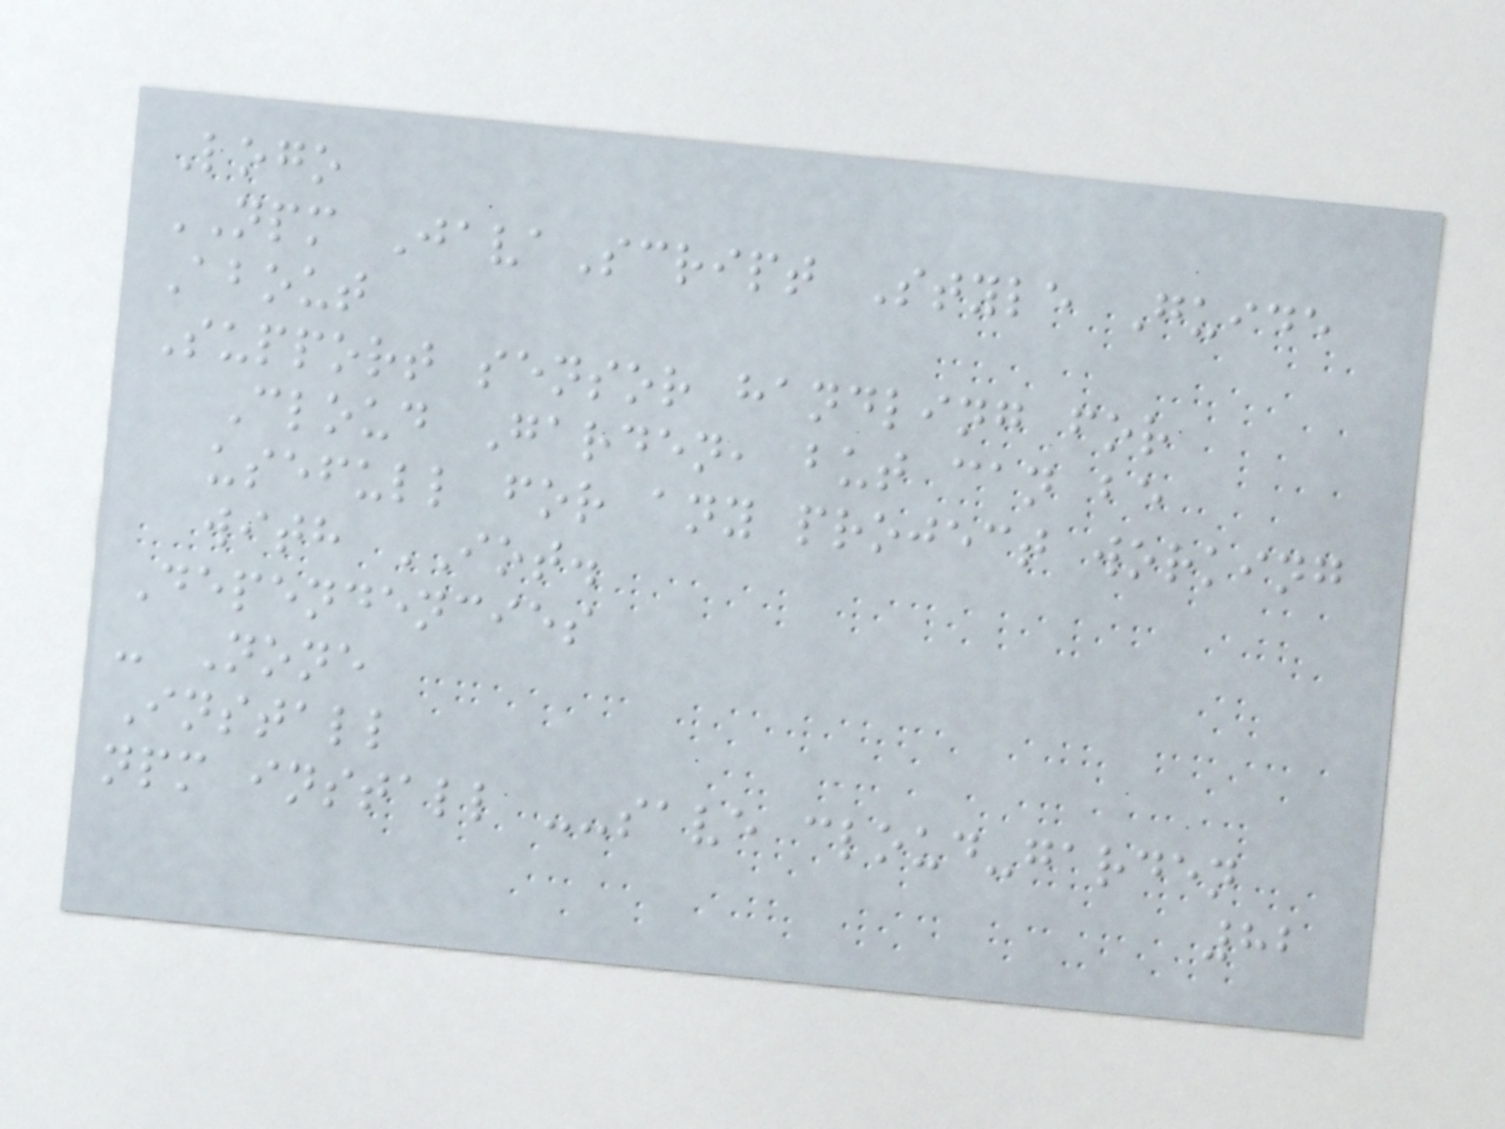Logo
NPM JavaScript Style Guide
About
Support sensor handling for
Cloud Garden, but can be
usefull for any project working
with IOT.
Dependencies
- None
Install
npm install --save cloud-garden
82
